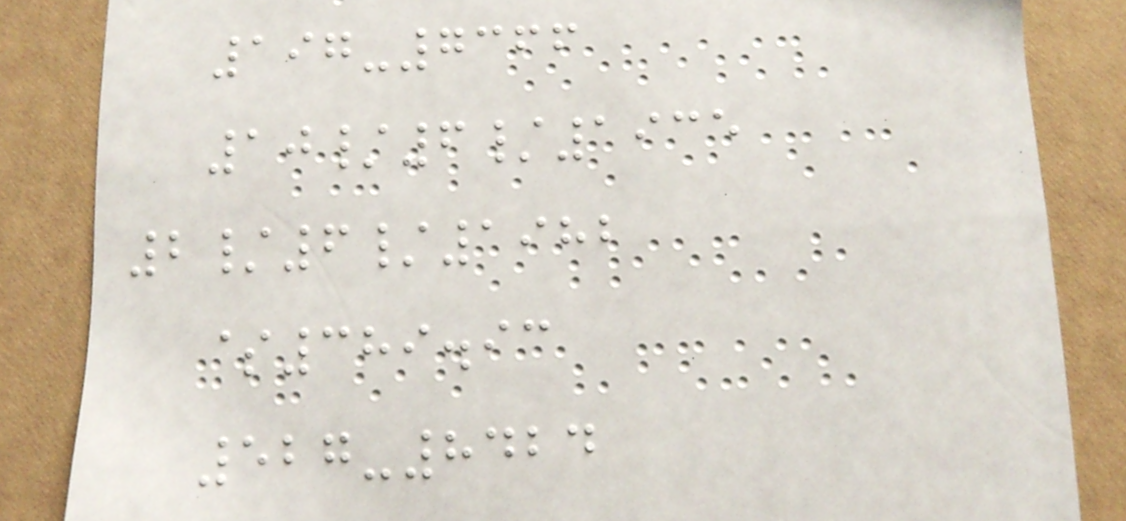197-7366
10/6/1935
2/6/1982
$389.93
527-8424
